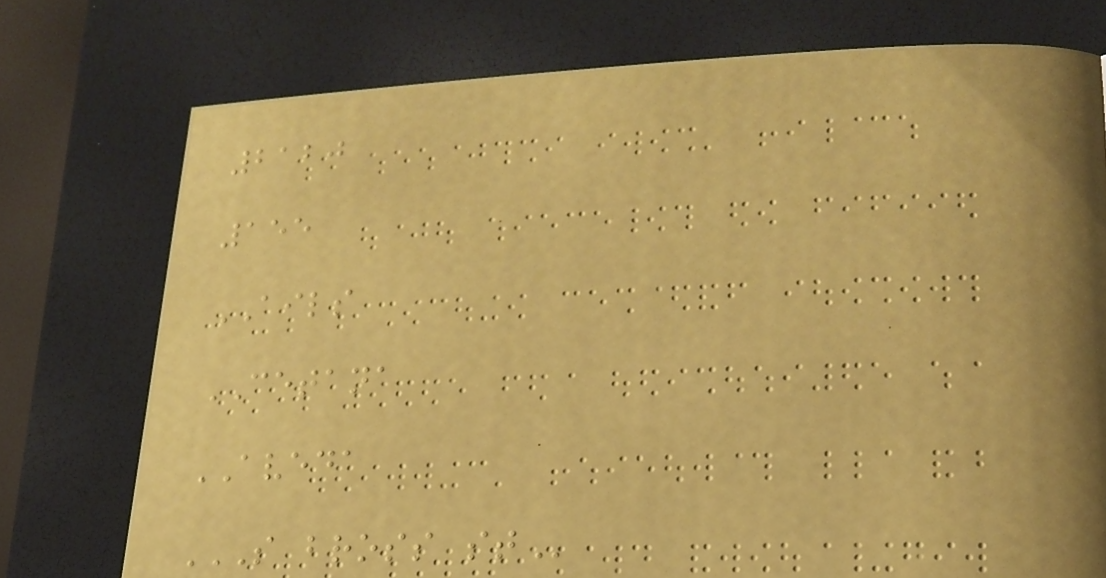2120
155
AILS
CETANA
AVEDA
S BROSS ST
